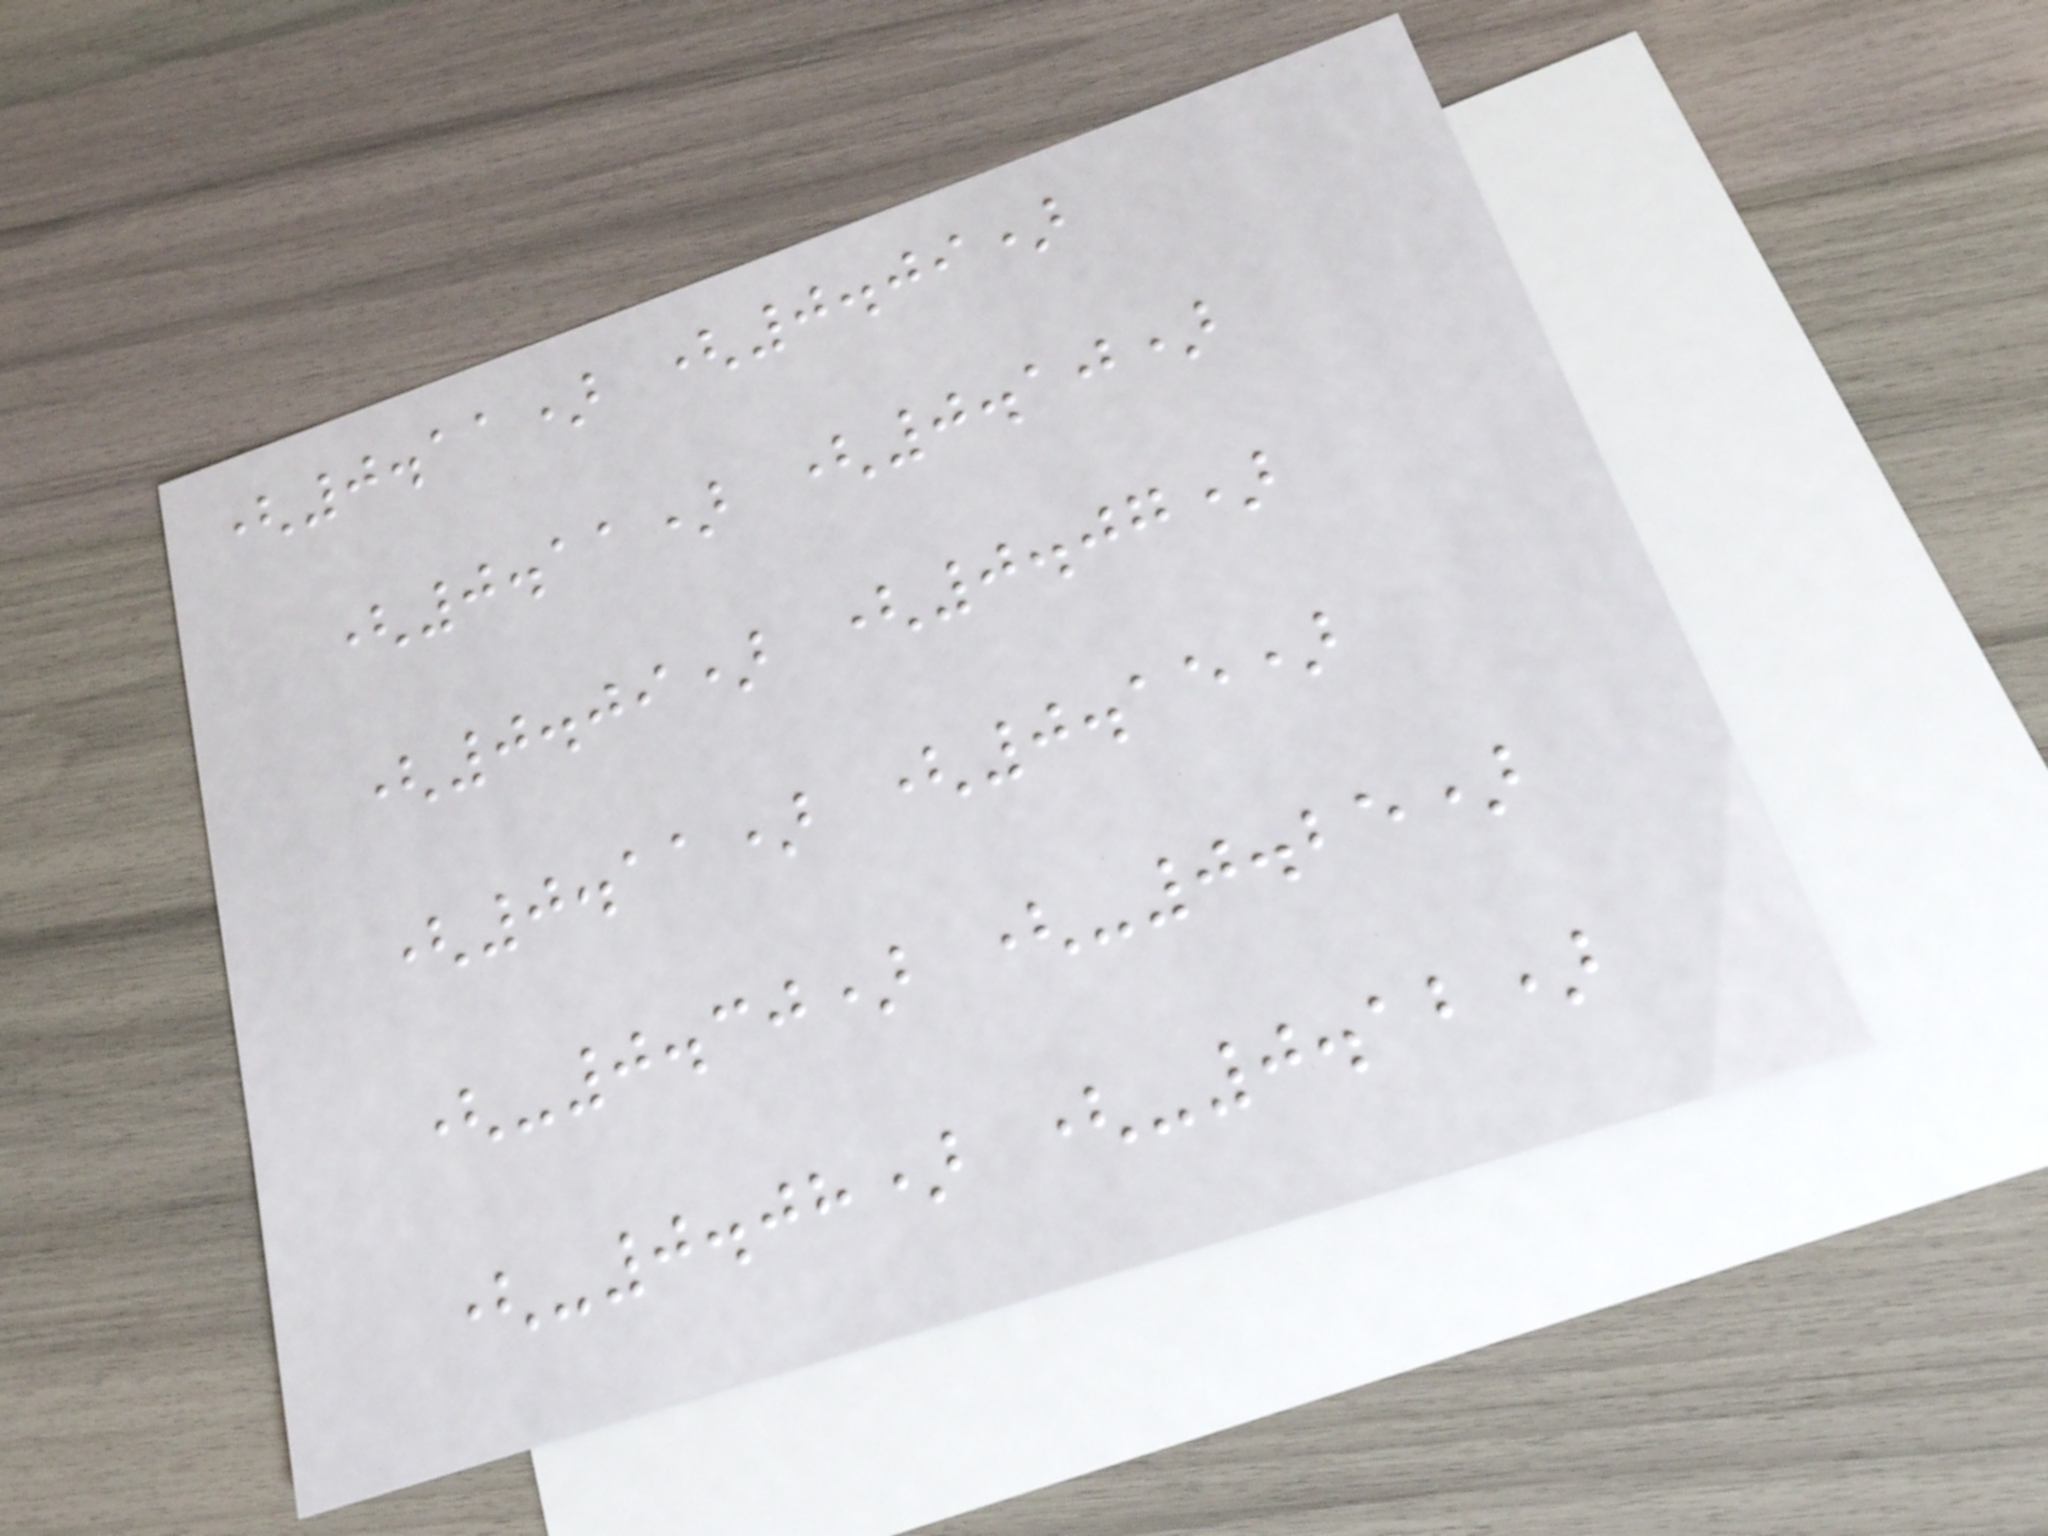(0.11) (0.09)
(0.11) (0.10)
(0.09) (0.07)
(0.11) (0.15)
(-0.30) (-0.25)
(-0.08) (-0.12)
